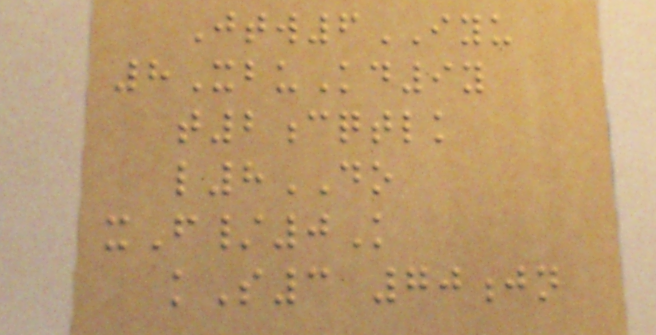Jtw6IYU
8XbuKd9y
t2cqtlk
l8DO
xF/0K
kS3 70jn
